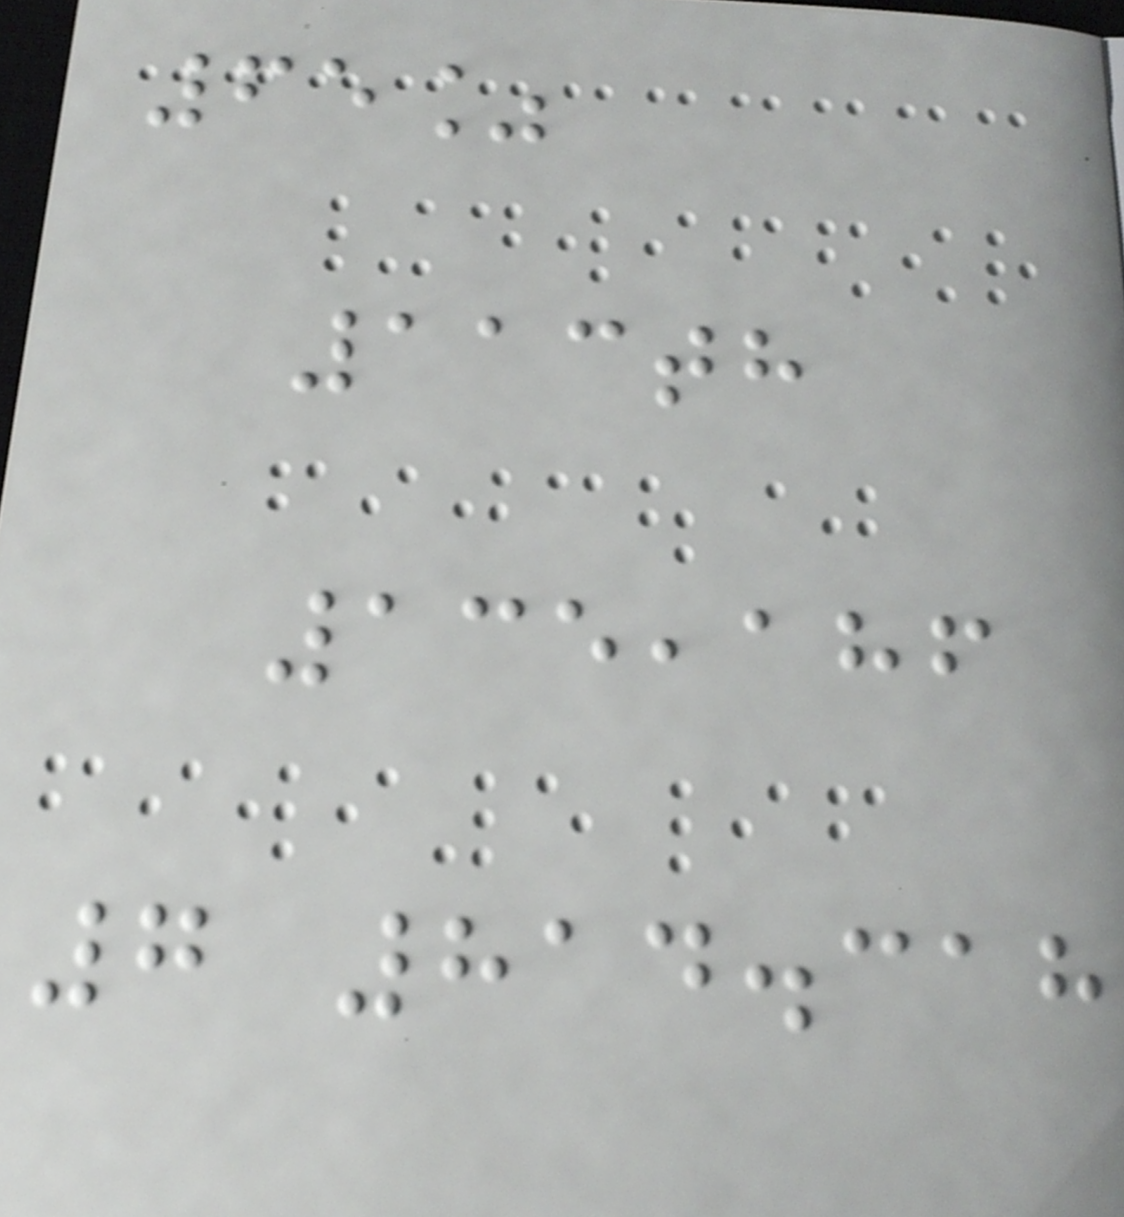65%
113th
135,186
7 814.318
